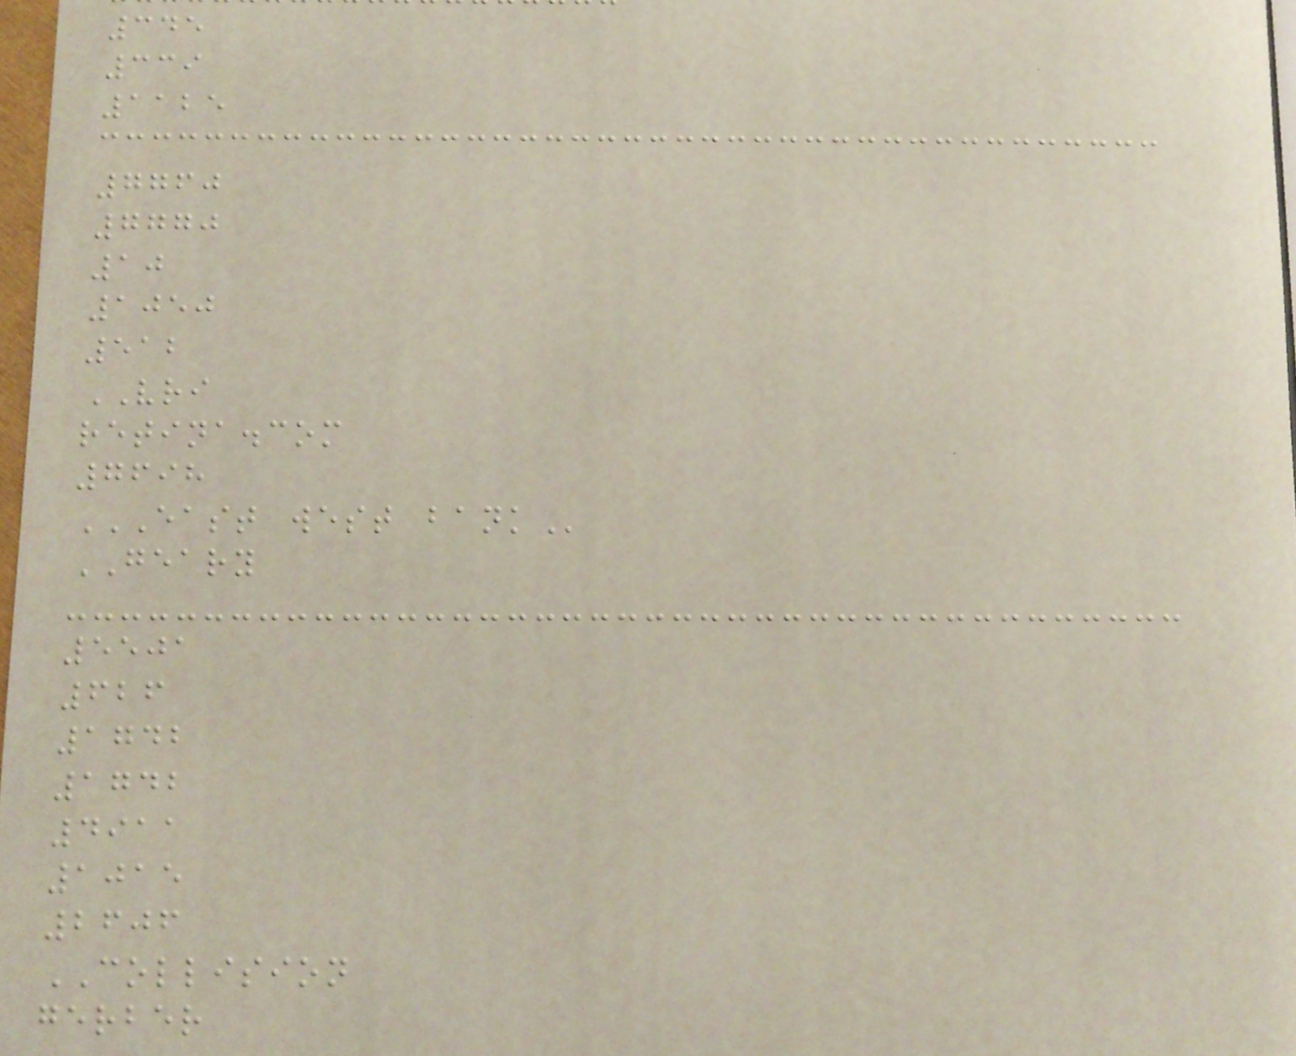345
339
1125
7760
7770
10
1050
512
VRI
retina.com
7698
EAST WEST BANK
GEARY
5501
626
1742
1742
4911
1015
2606
COLLISION
gerber
